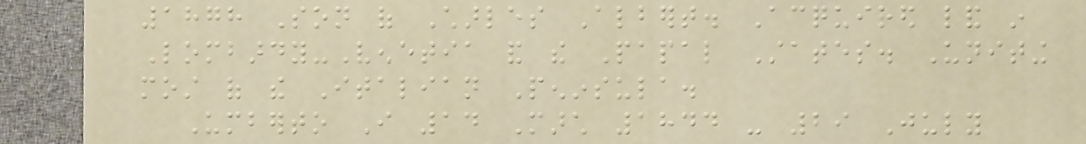1878 Son of Charles Albert. Acquired land in
Lombardy-Venetia and the Papal States. Uniting
most of the Italian Peninsula.
Umberto I 14 March 1844 - 29 July
